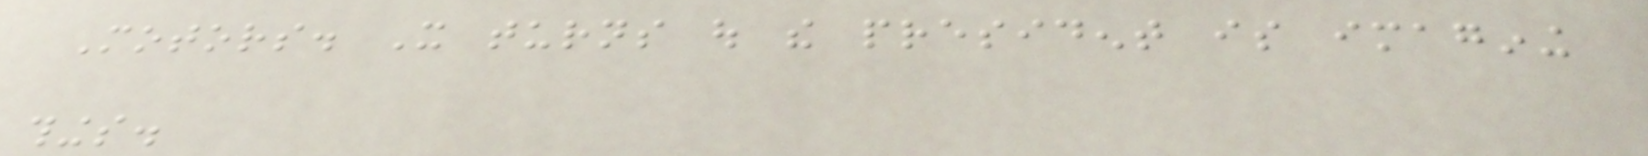Motors. It turns out the president is imagining
things.
